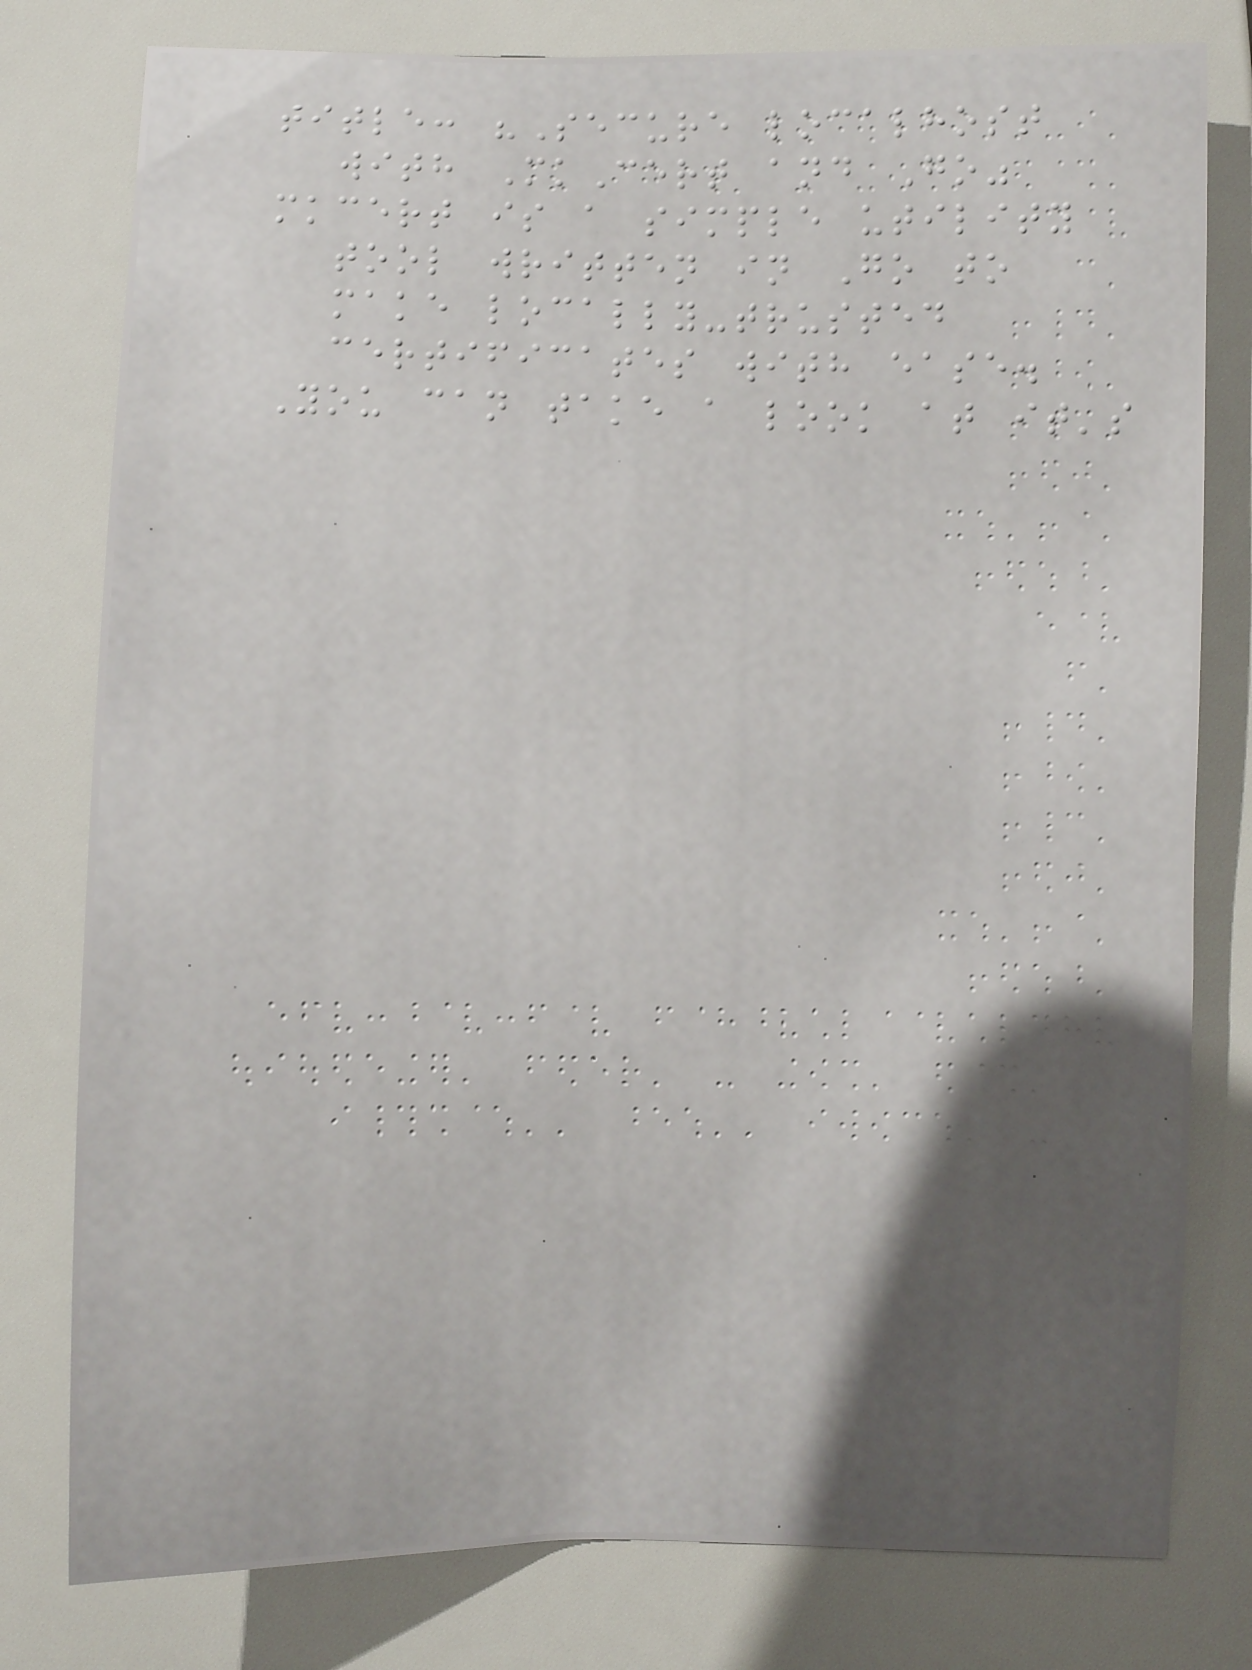title: "Secure localhost
with MkCert and Go"
mkcert is a simple utility
tool written in Go to
make locally-trusted
certificates with ease.
You can take a look at it's
